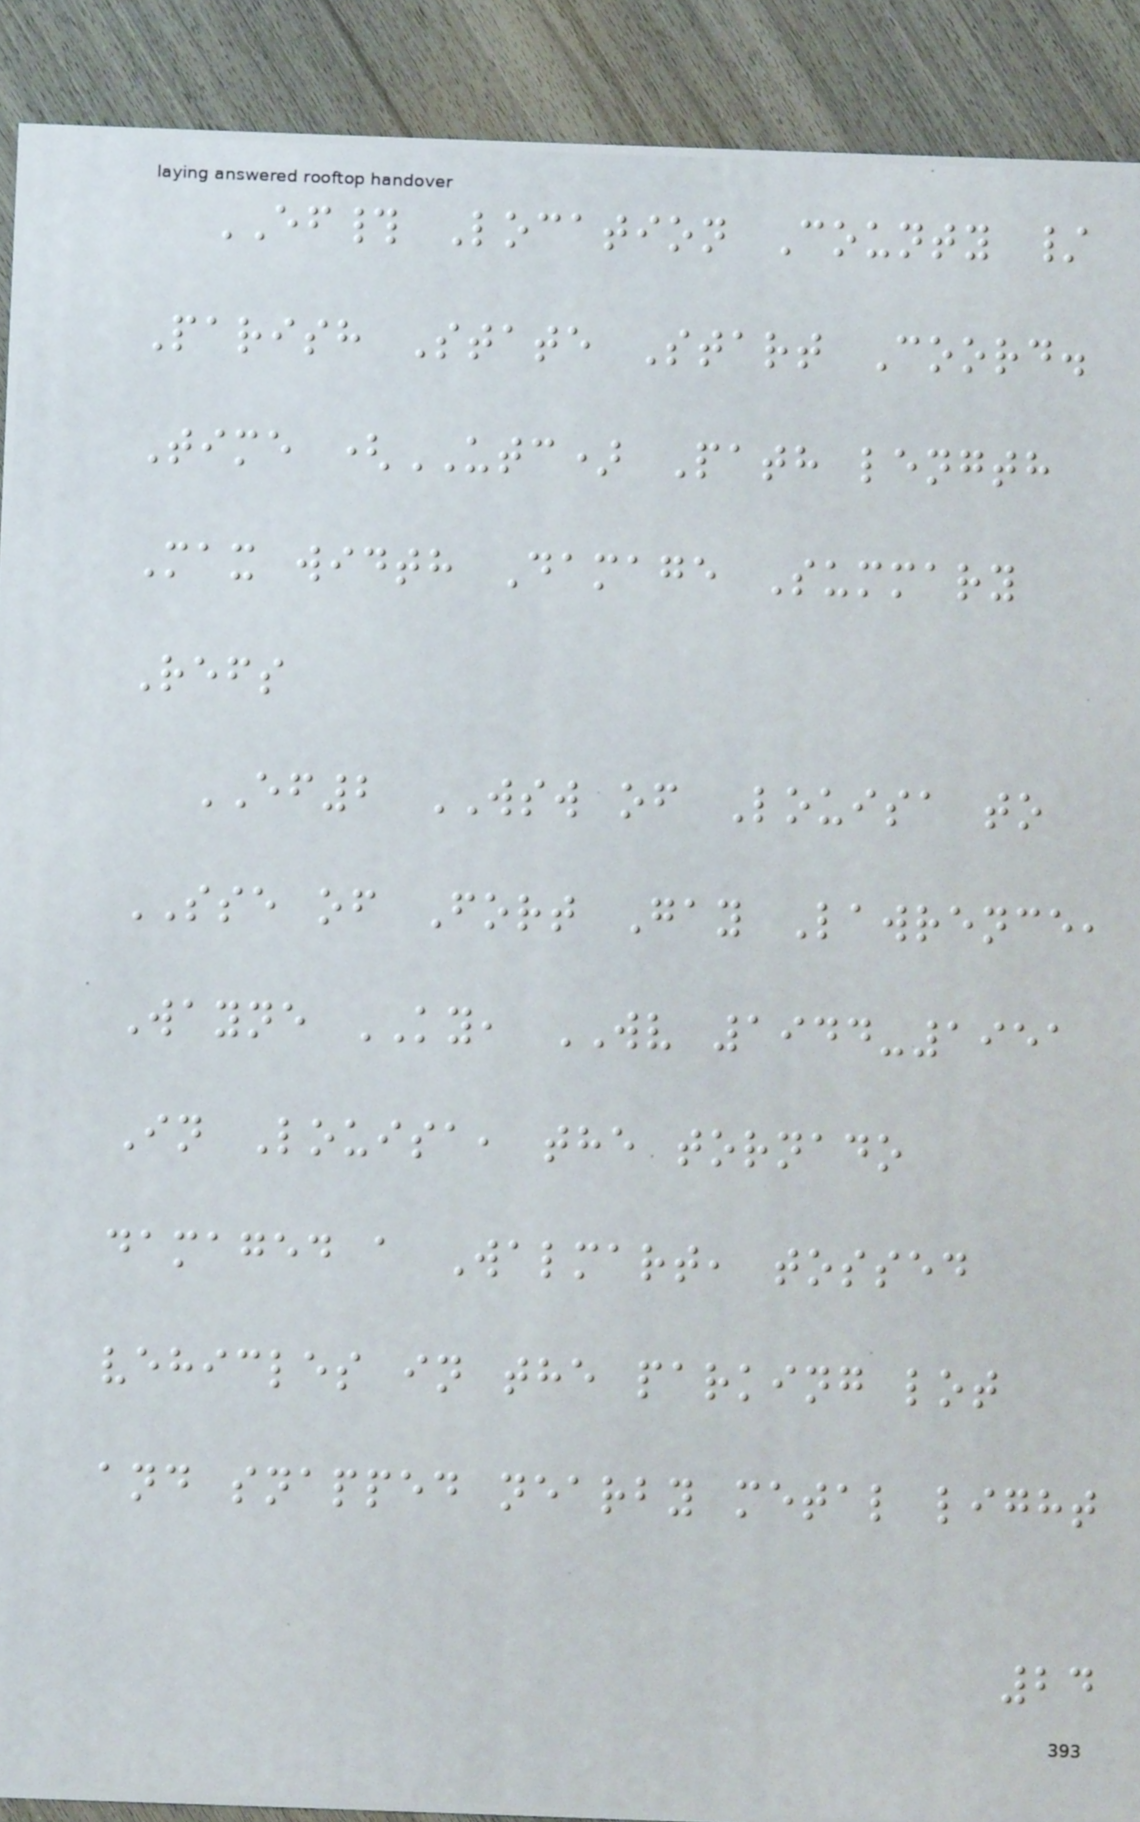EF# Location County /
Parish State Start Coord.
Time (UTC) Path length
Max width Damage Summary
Refs
EF2 WSW of Louisa to
SSE of Fort Gay Lawrence,
Wayne KY, WV 1944-1951
In Louisa, the tornado
damaged a Walmart, tossed
vehicles in the parking lot
and snapped nearby metal light
24
